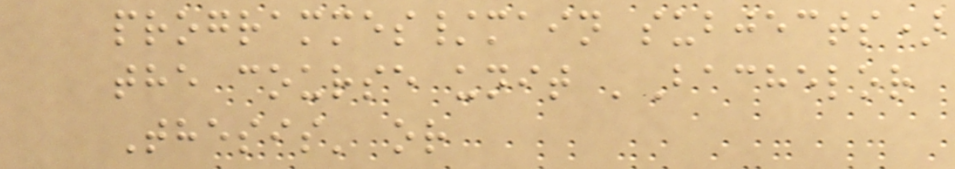programmes/main subjects)
the course unit 'Bachelor
Thesis' or
